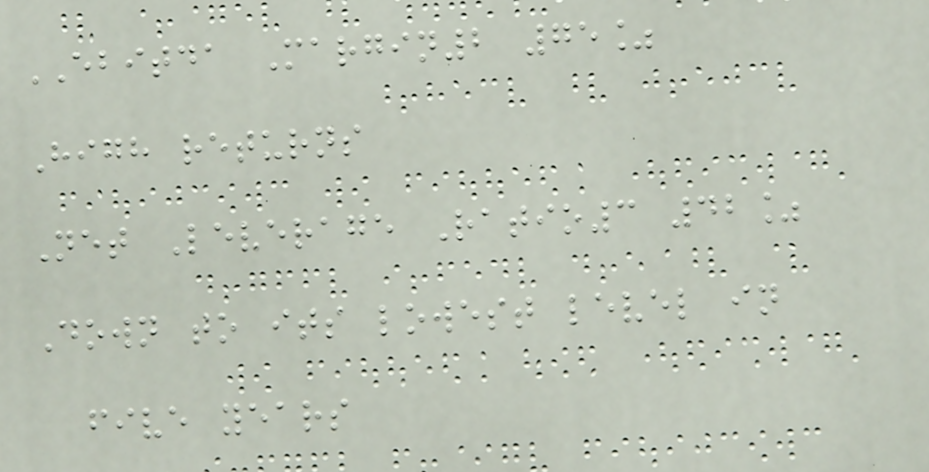EBITDA Margin2 75%
High returns
Net Leverage Ratio3 42%
Down to its lowest level in
five years
